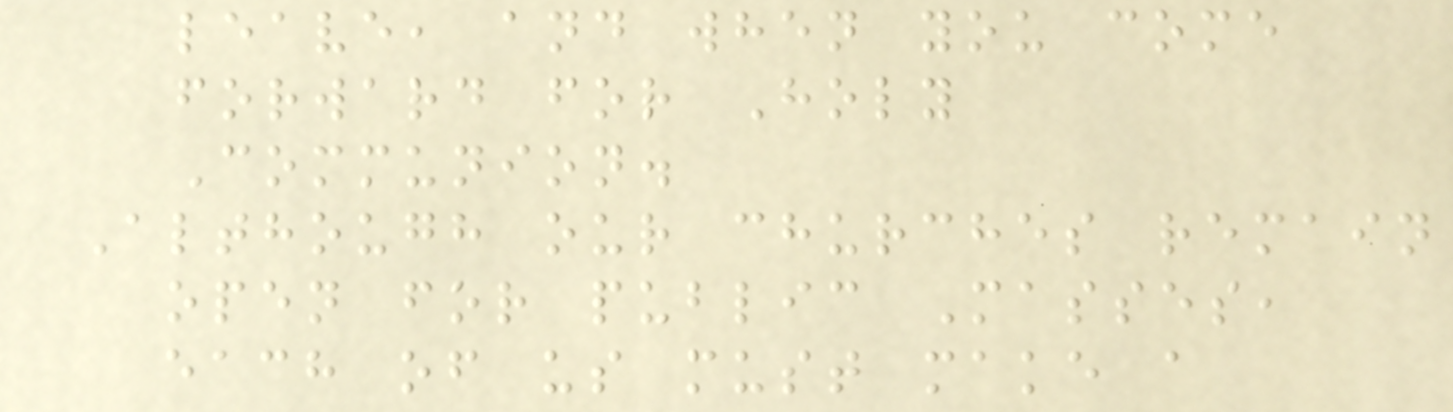leave, and when you come
forward for Holy
Communion.
Although our churches remain
open for public Masses,
each of us must make a
